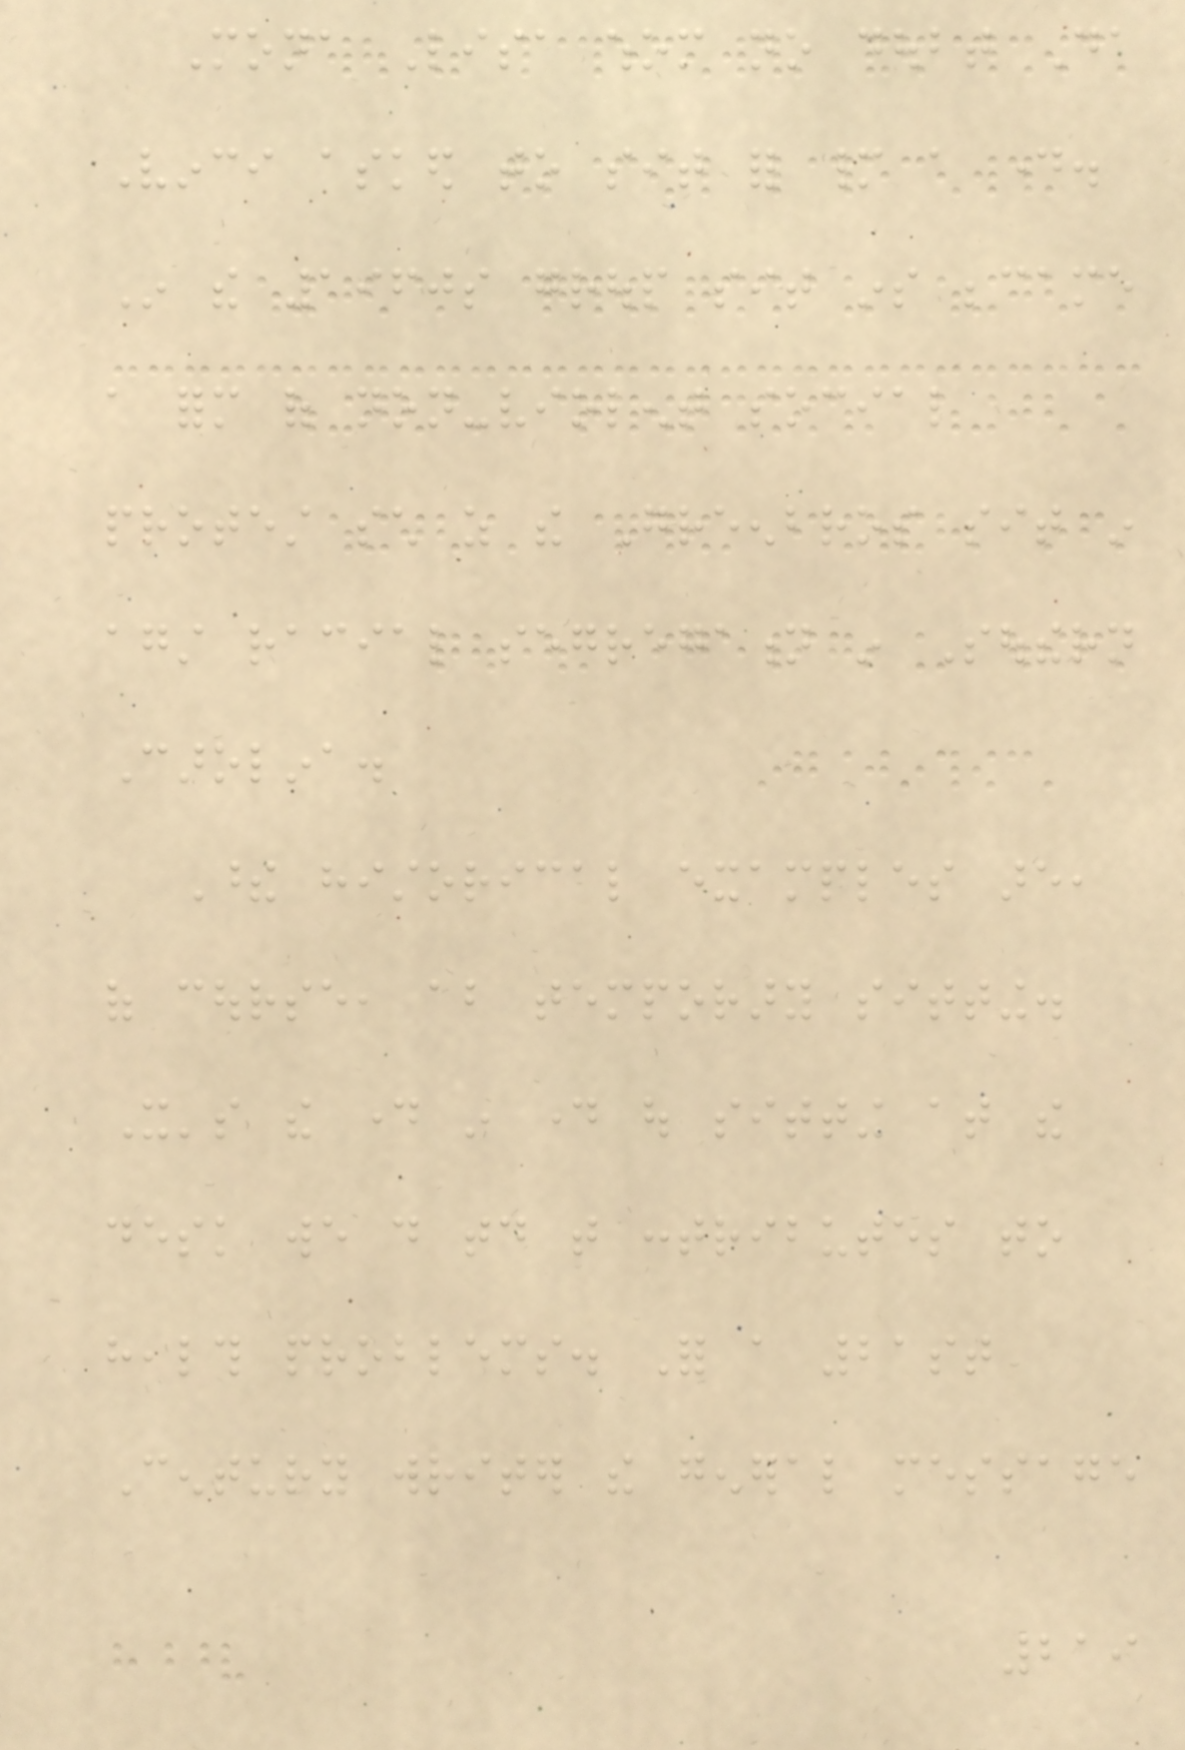Mona Lisa whom no doubt Da
Vinci asked to sit for many a day.
In the 1960s group sit ins became
a form of non-violent social
protest such as the Greenbros sit in
against racial segregation in Southern
Carolina.
These historical examples are,
of course, about temporary sitting.
It's the day in day out sitting at the
desk we do today that contributes to
health problems. For a 21st
Century writer the general message
219
